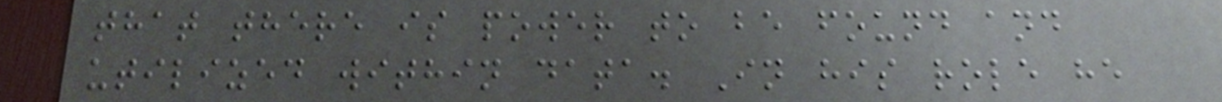that there is power to be found and
utilized within data. In his role he
